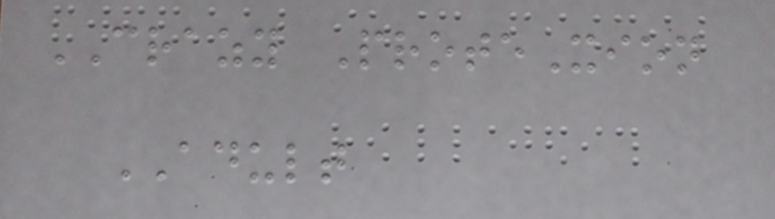CRAZY ProteXion
ADULT
